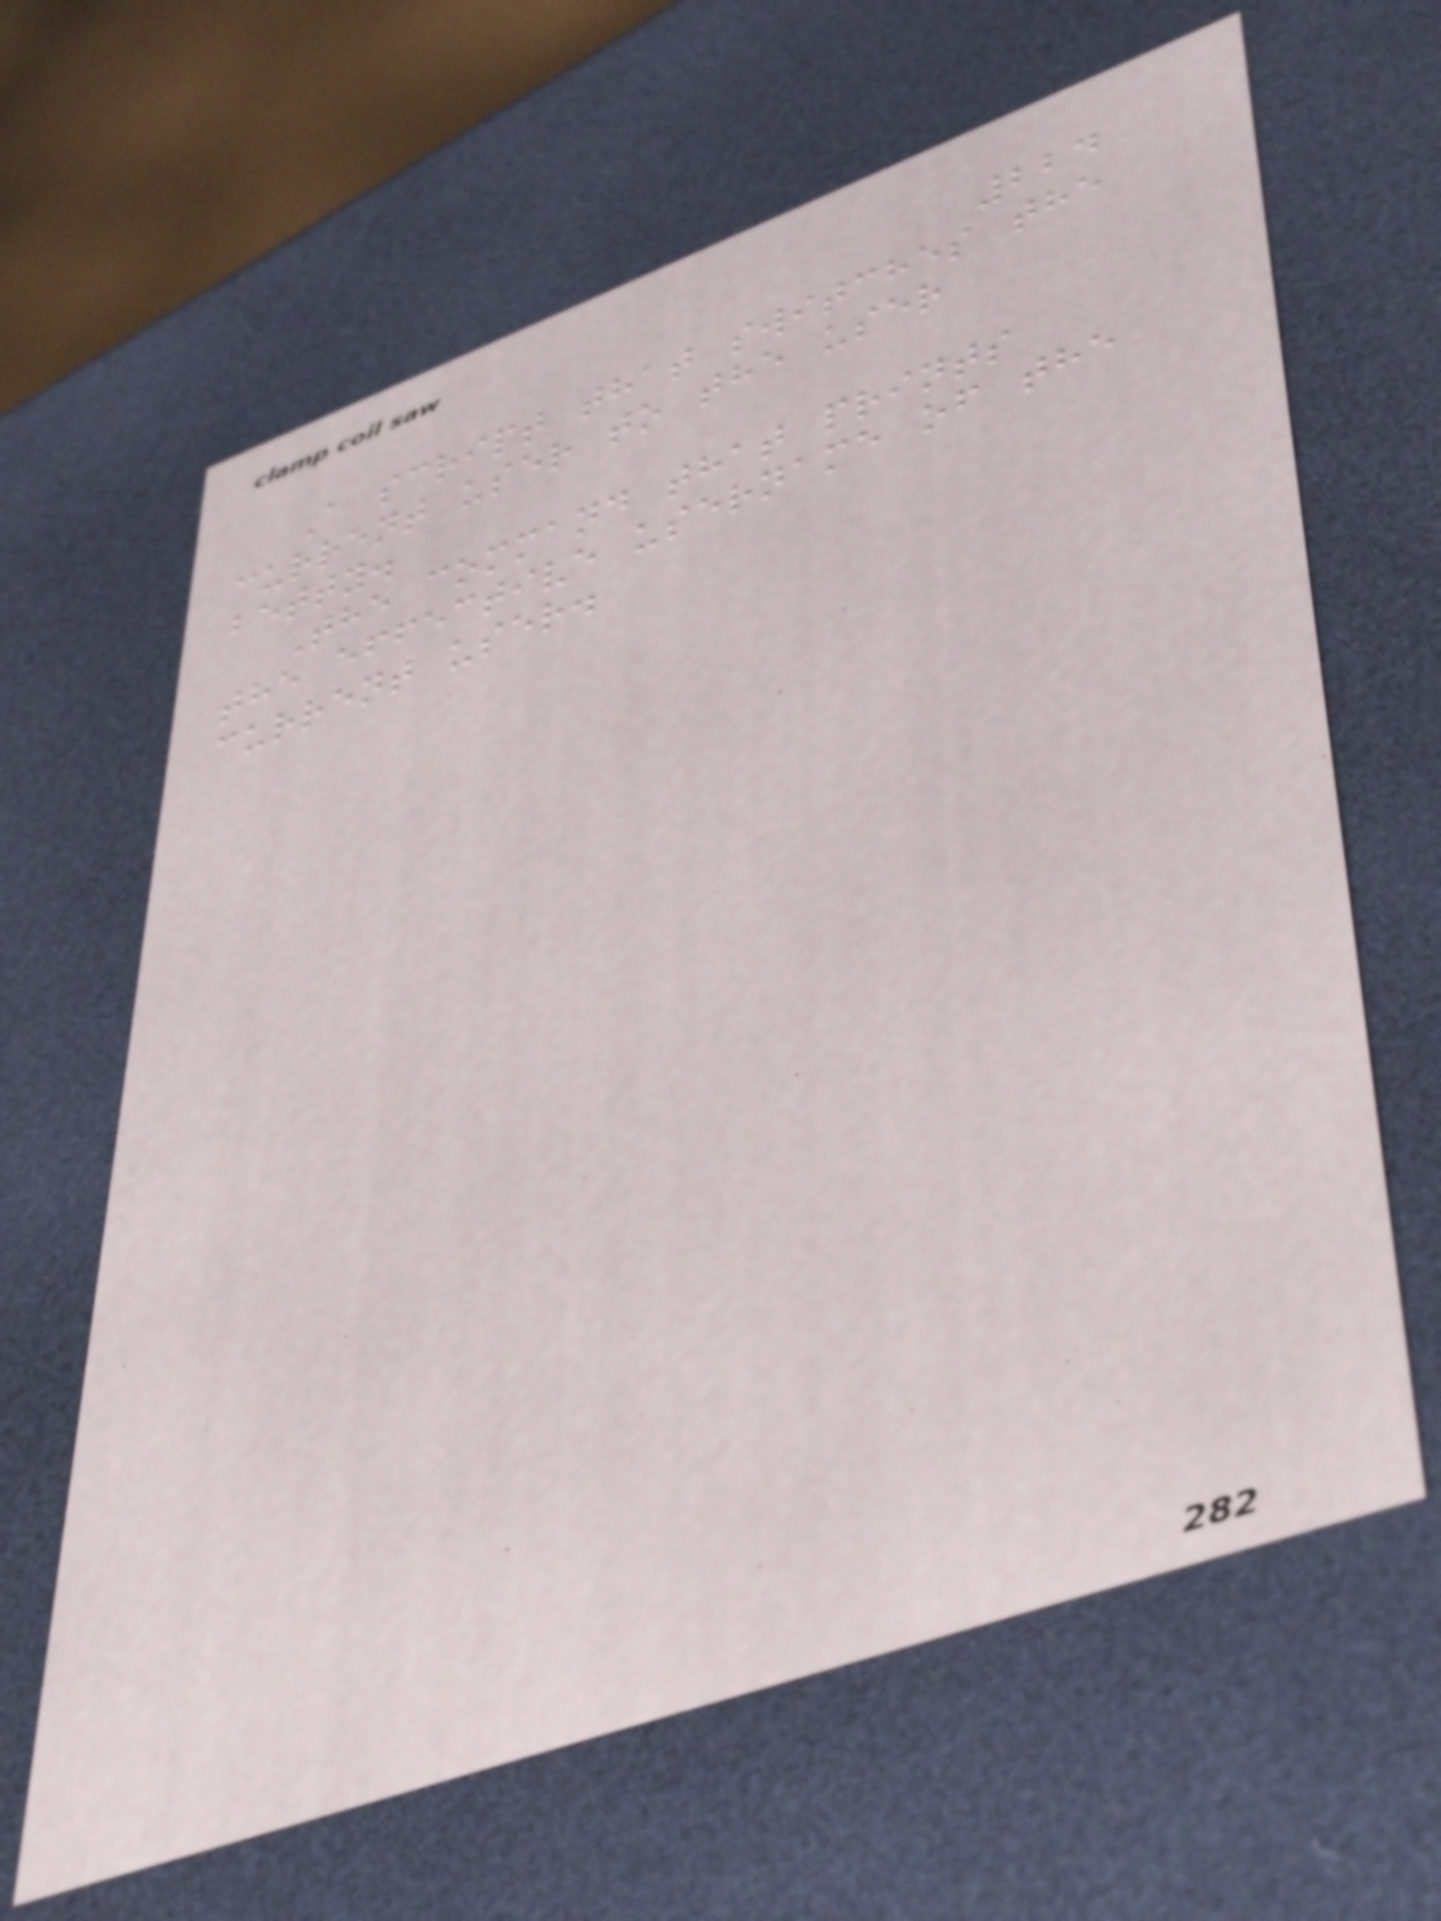224
A script that switches the
current user to the user
betty.
The command that prints
the effective username of the
current user.
